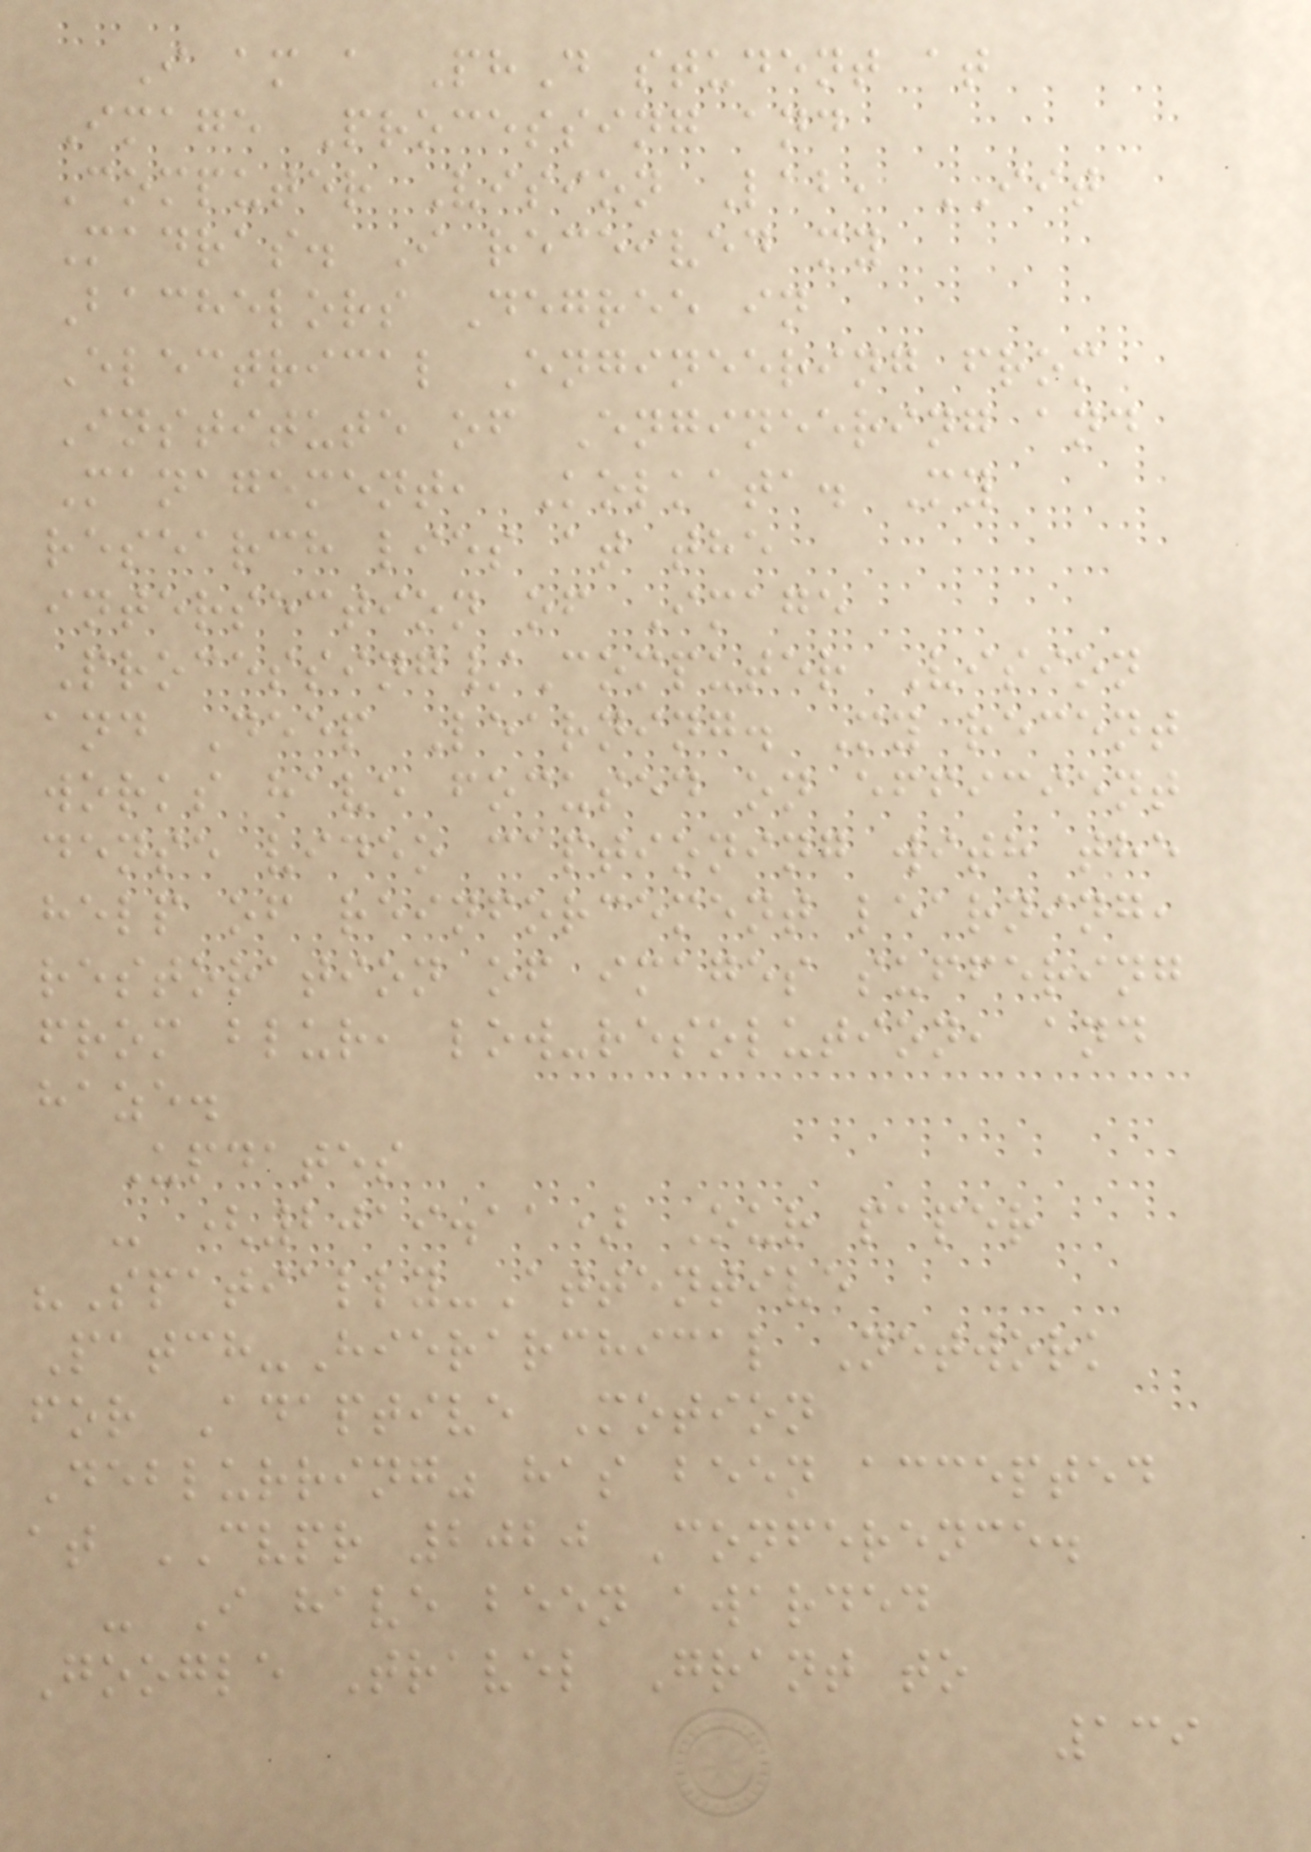I am a PhD student at
Image Processing and
Computer Vision Lab, IIT
Madras. I received my
Bachelors Degree in
Electrical Engineering from
Institute of Engineering and
Management, Kolkata. My
research lies at the
intersection of Image
Processing/Computer Vision
and Deep Learning. My recent
works have focused on efficient
dense video captioning with the
help of reinforcement learning,
restoration of images suffering
from blur, low-resolution, and
haze.
Updates
- (2019.11) Our paper
"Spatially-Attentive
Patch-Hierarchical Network
for Adaptive Motion
Deblurring" has been accepted
at CVPR 2020 Conference.
- I have been awarded
Google Travel Grant to
139
